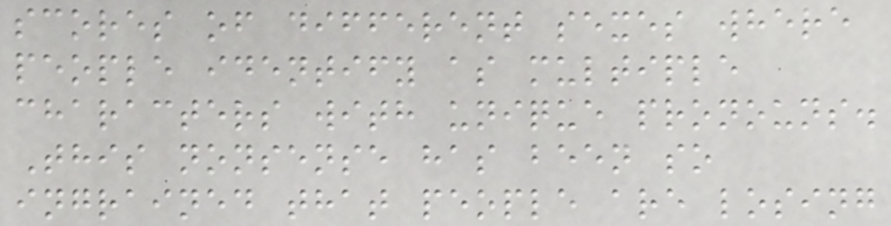scores of different sexes where
people identify as multiple
characters with unique pronouns.
This nonsense has been so
ingrained that people are losing
